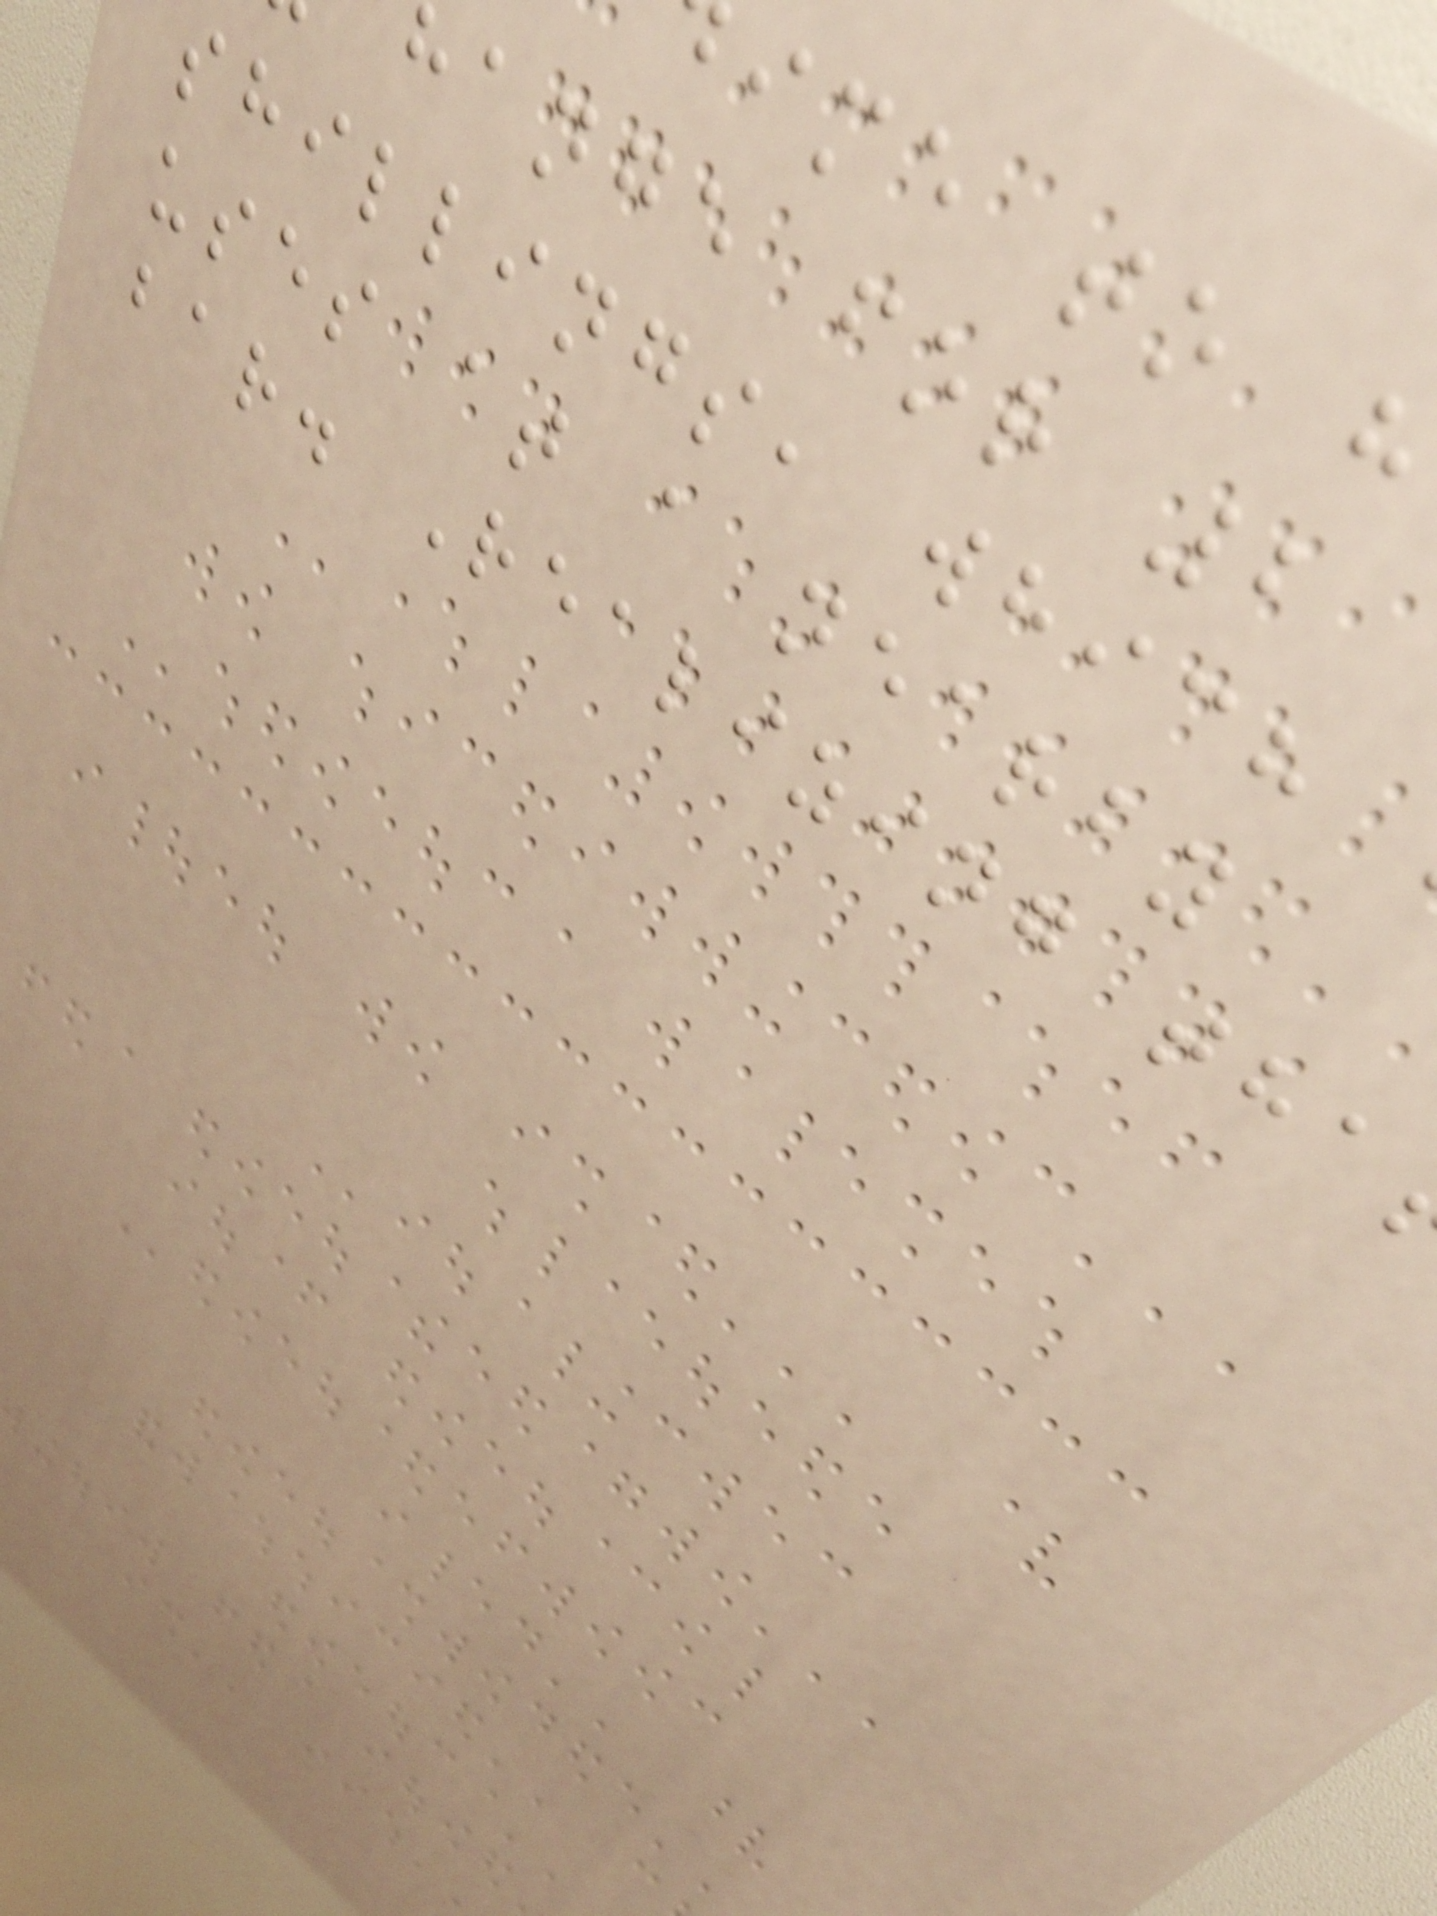ime to h
hange for 2
shillings, which
uses at a nearby
bar. Realizing tha
